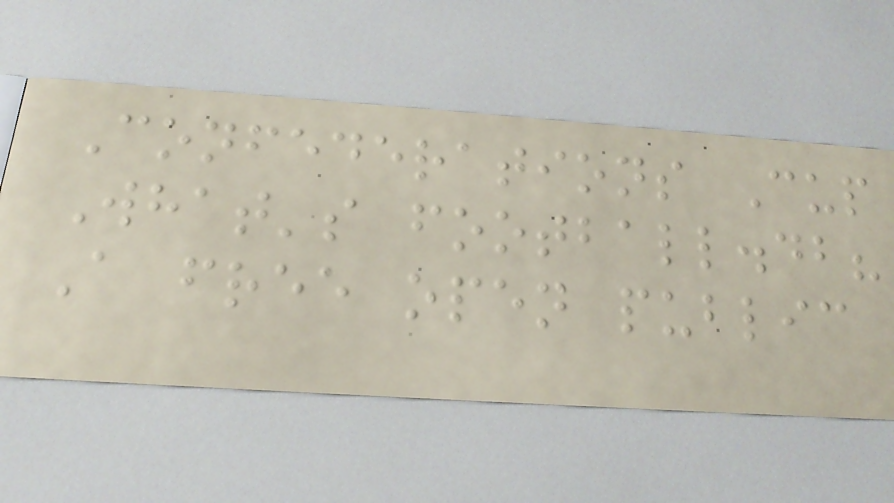Confederations Cup
What's football.db?
A free open public
